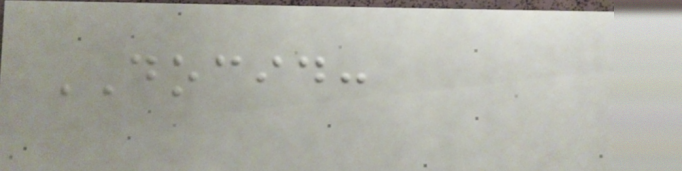DOCID:
